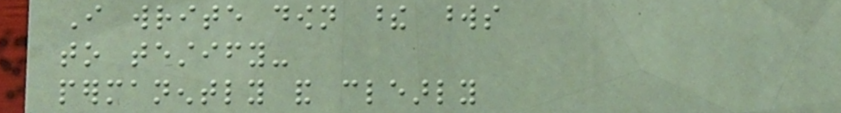I write down these words
to testify-
permanently and clearly
